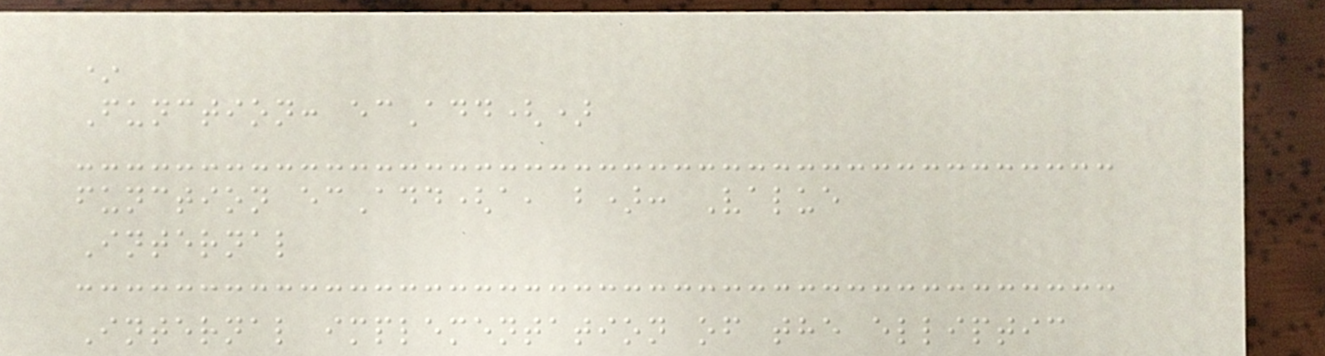*
Function: ecAdd()
function ecAdd(a, b): Value
Internal
Internal implementation of the elliptic
